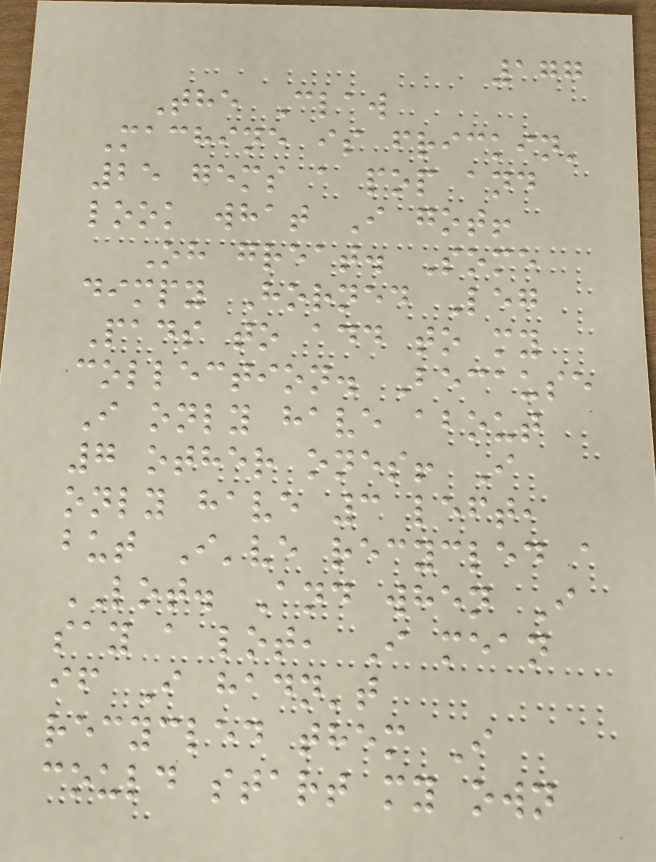177
The Claw
Machine is frickin'
25 gems a pop and
look what I got!
Oh great. Some
dimpy Horned Leg
Pads to add to my
collection. Because
I only have about
7 other ones! I
only have 3 left,
but I've recycled a
LOT. And when I
say a lot, I mean
if I hadn't
recycled them I
could start my own
